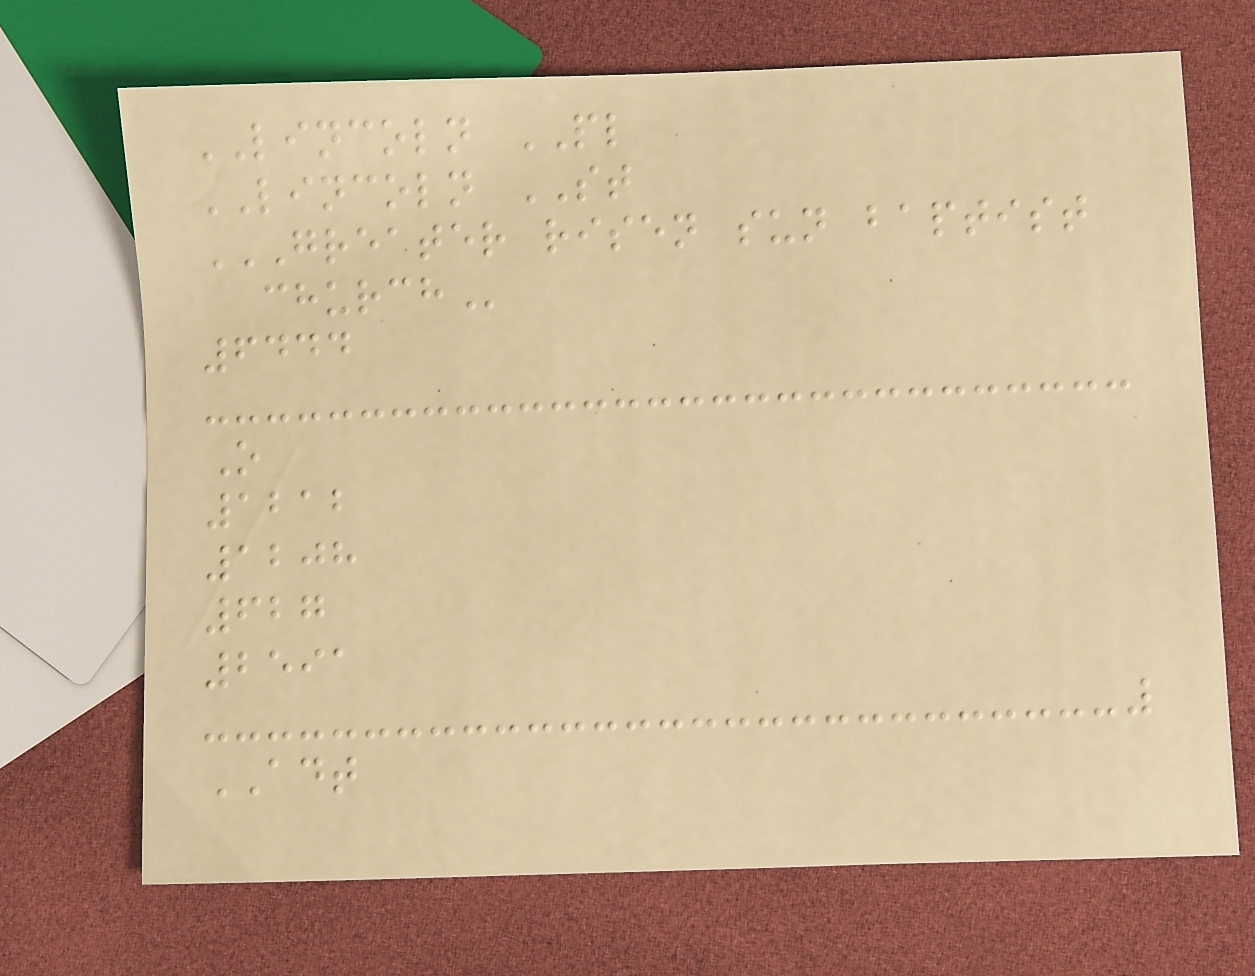LINCOLN PL
LINCOLN ST
GREATER RISEN SUN BAPTIST
CHURCH
6444
O
1212
1208
627
2591
ADT
